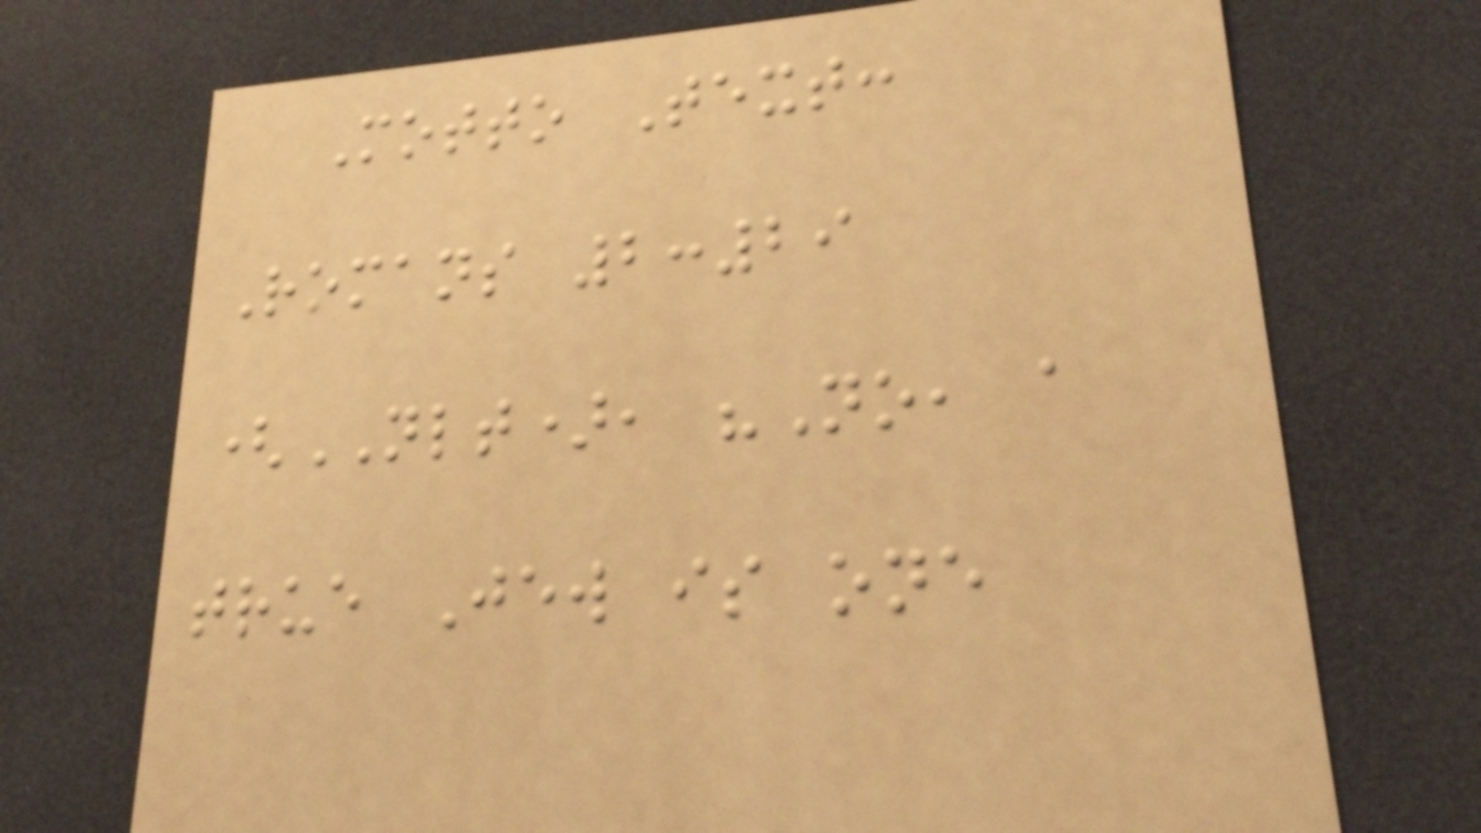Motto Text:
Romans 2:29
(NLT), "No, a
true Jew is one
